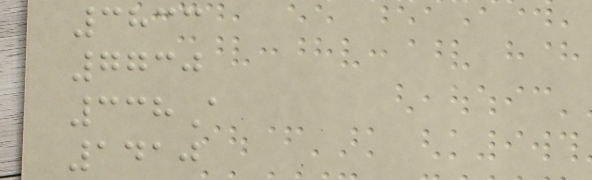3833
7730
338A
1410
